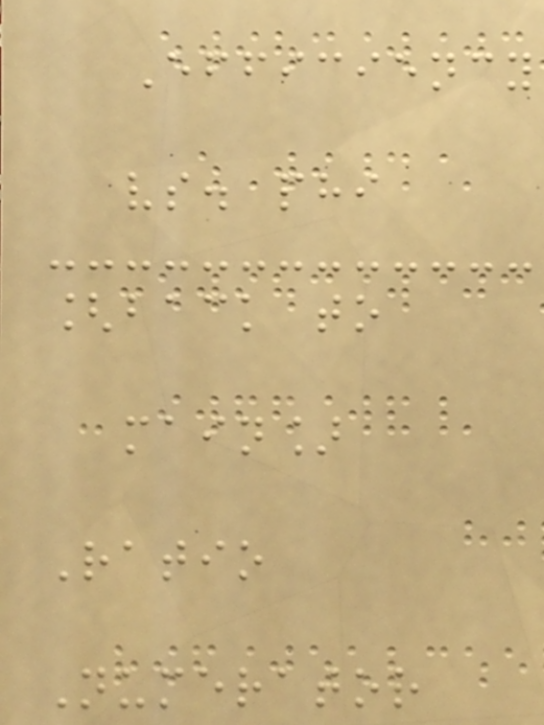Efficiency
vs. phi
[back to
main]
Ratio
Numerator
